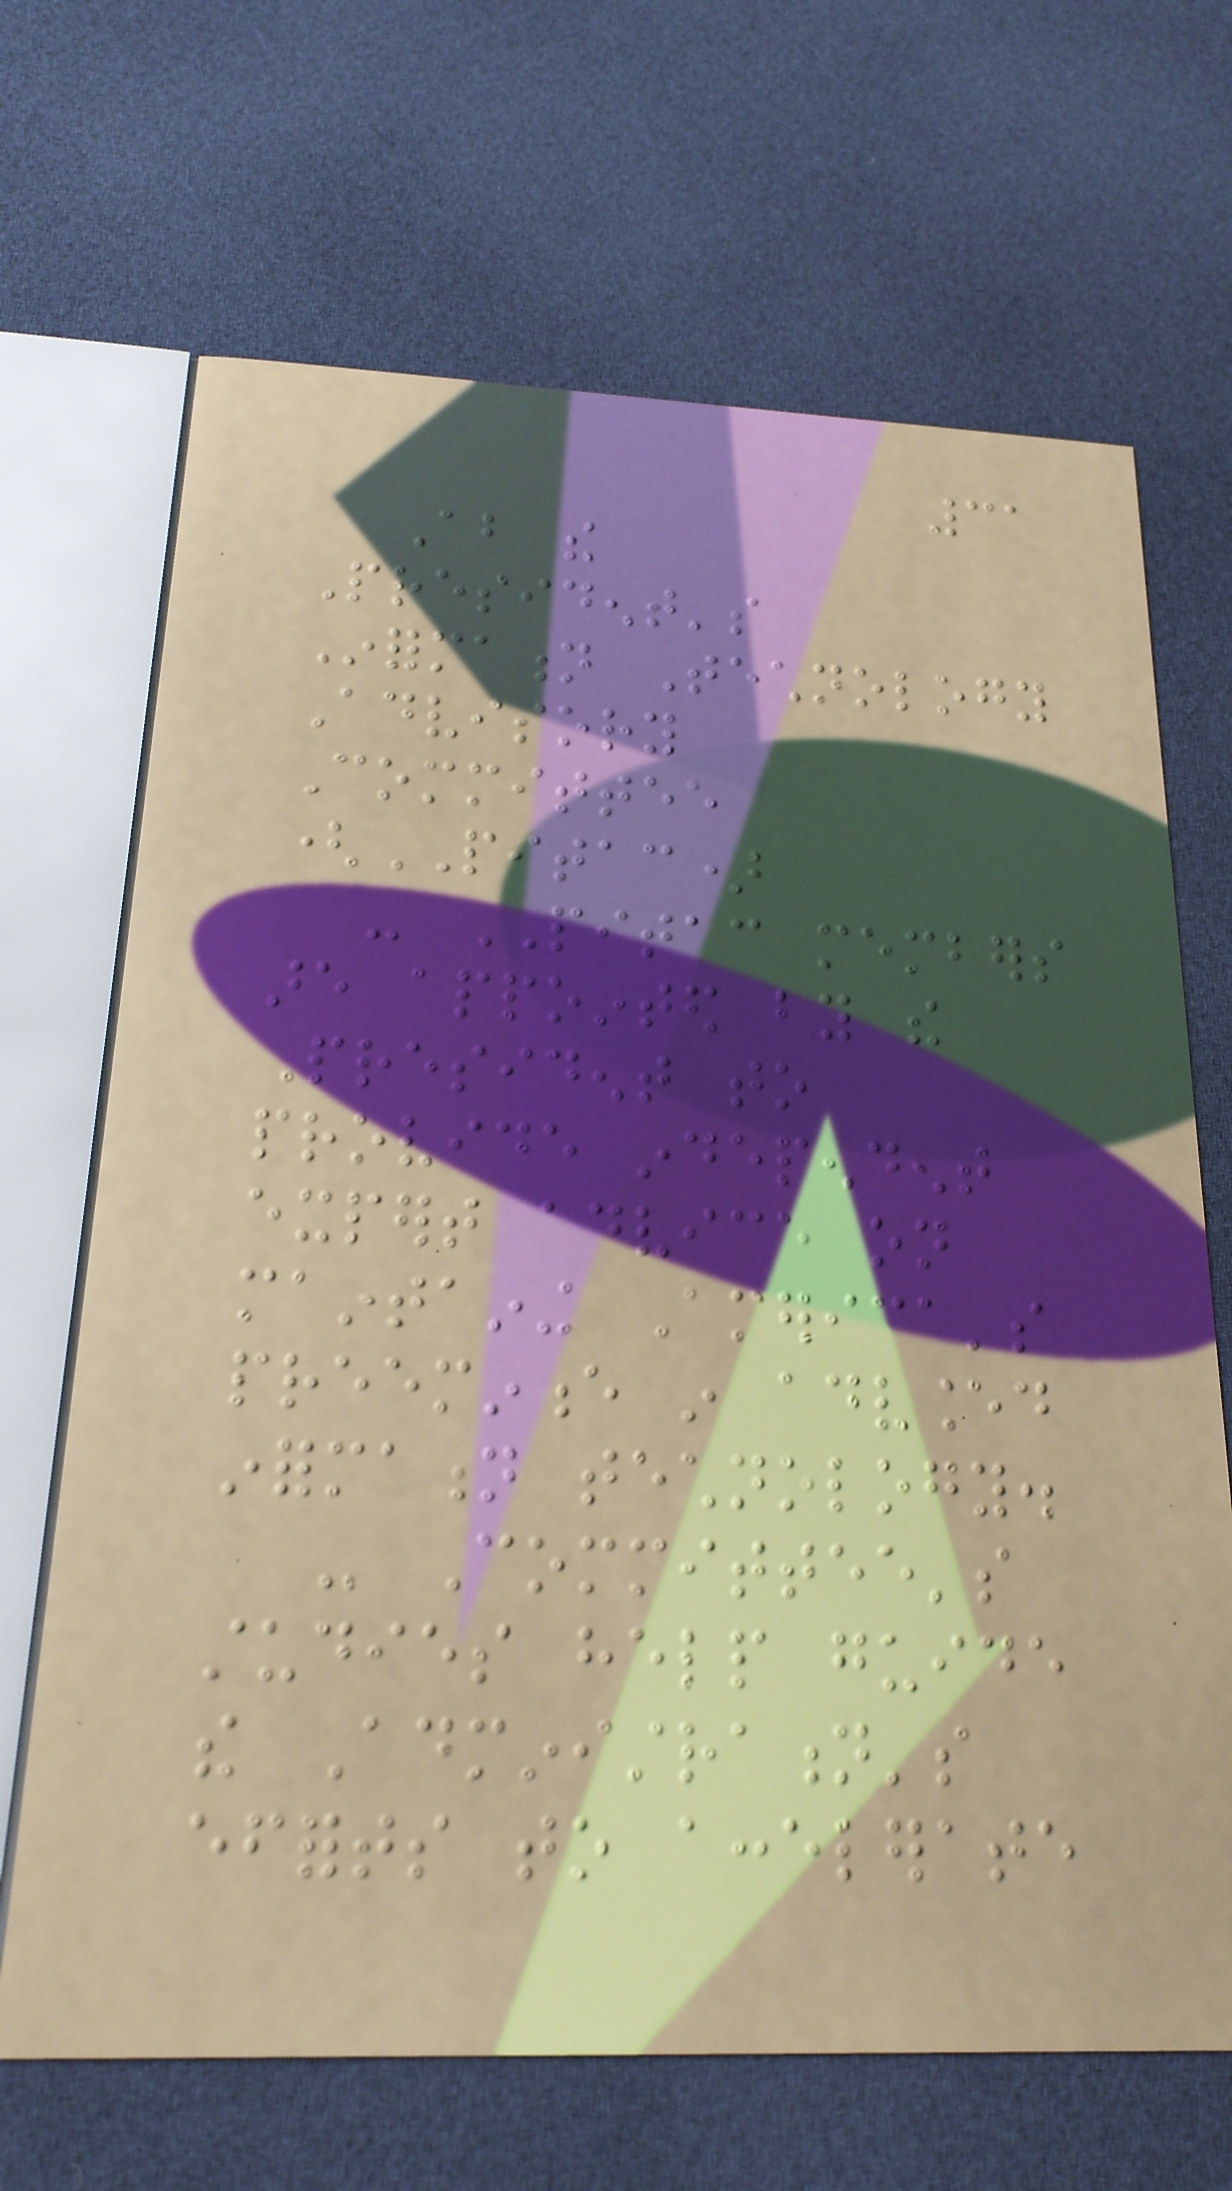31
About the
President's
Information Technology
Advisory
Committee
(PITAC)
- PITAC members
are appointed by the
President to
provide independent
expert advice on
maintaining America's
preeminence in advanced
information technology.
- Committee's
studies help guide
the Administration's
efforts to accelerate
